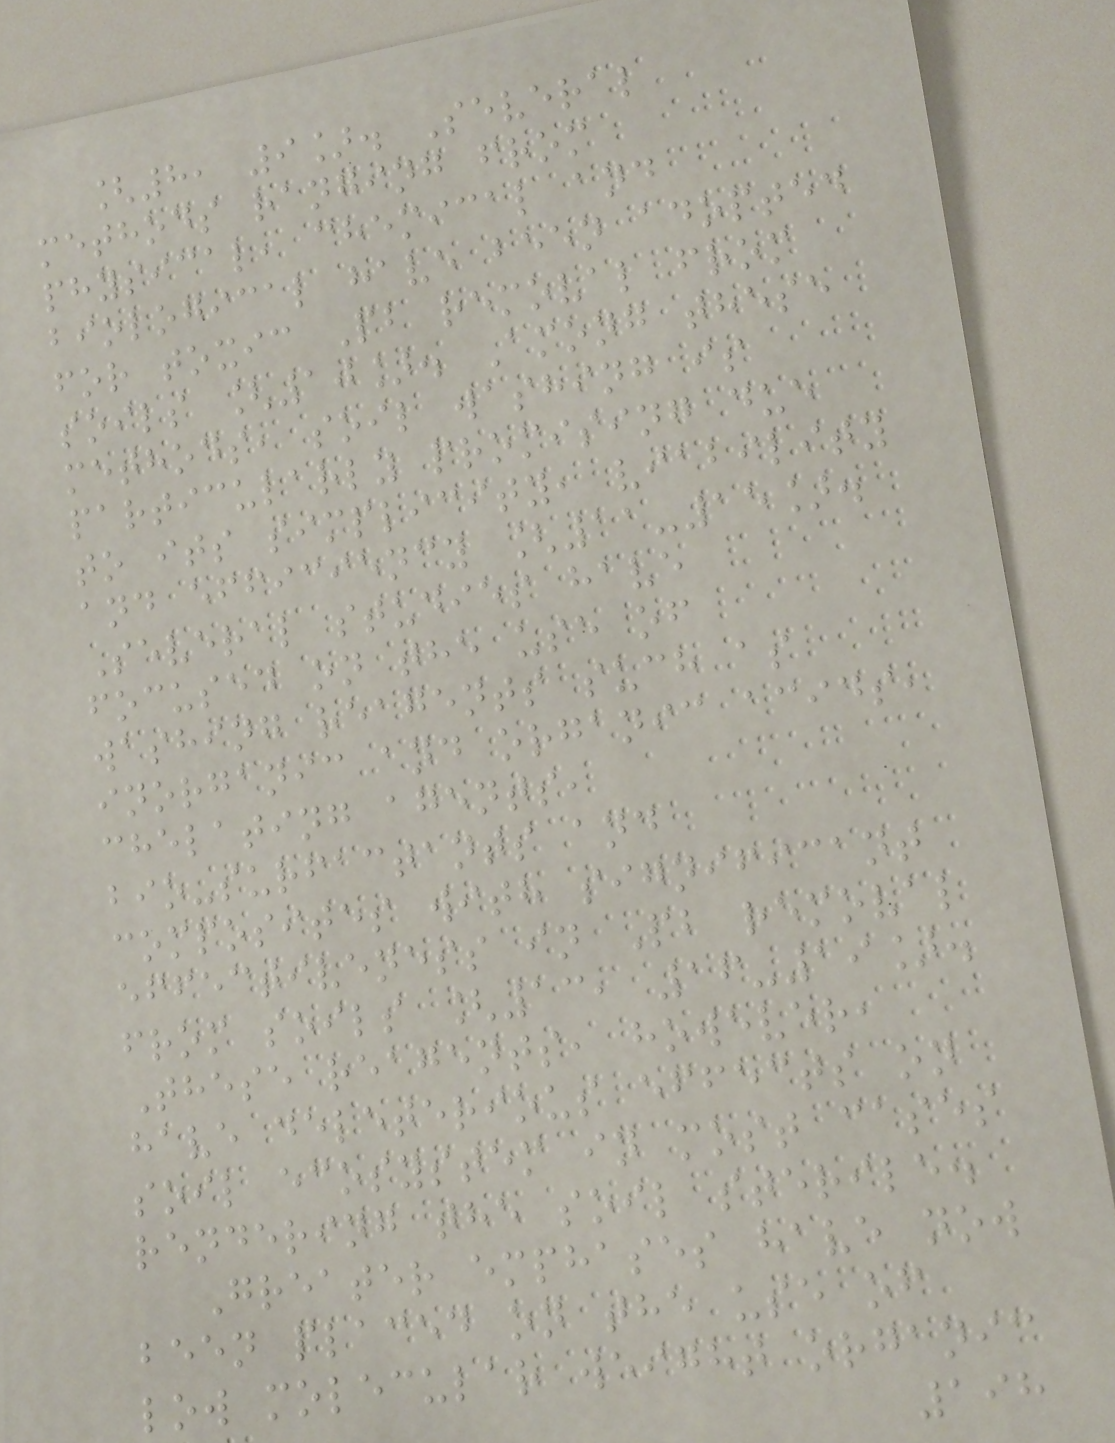[8, 9]. Several
methods ranging from
physical, chemical and
biological have been adopted
for toxic Pb removal from
soils [10]. Among these
methods, soil washing is
particularly promising due
to its simplicity, viability
and efficiency [11-15].
Several studies have
focused on the use of
washing reagents such as
inorganic and organic acids,
chelating agents,
bio-surfactants and
composites with significant
effectiveness in Pb removal
from soils [13, 16-19].
These reagents, however,
have deleterious effects on
soil ecosystem in most cases
rendering the soil sterile.
Greater emphases have now
been placed on the use of
low molecular weight organic
198
